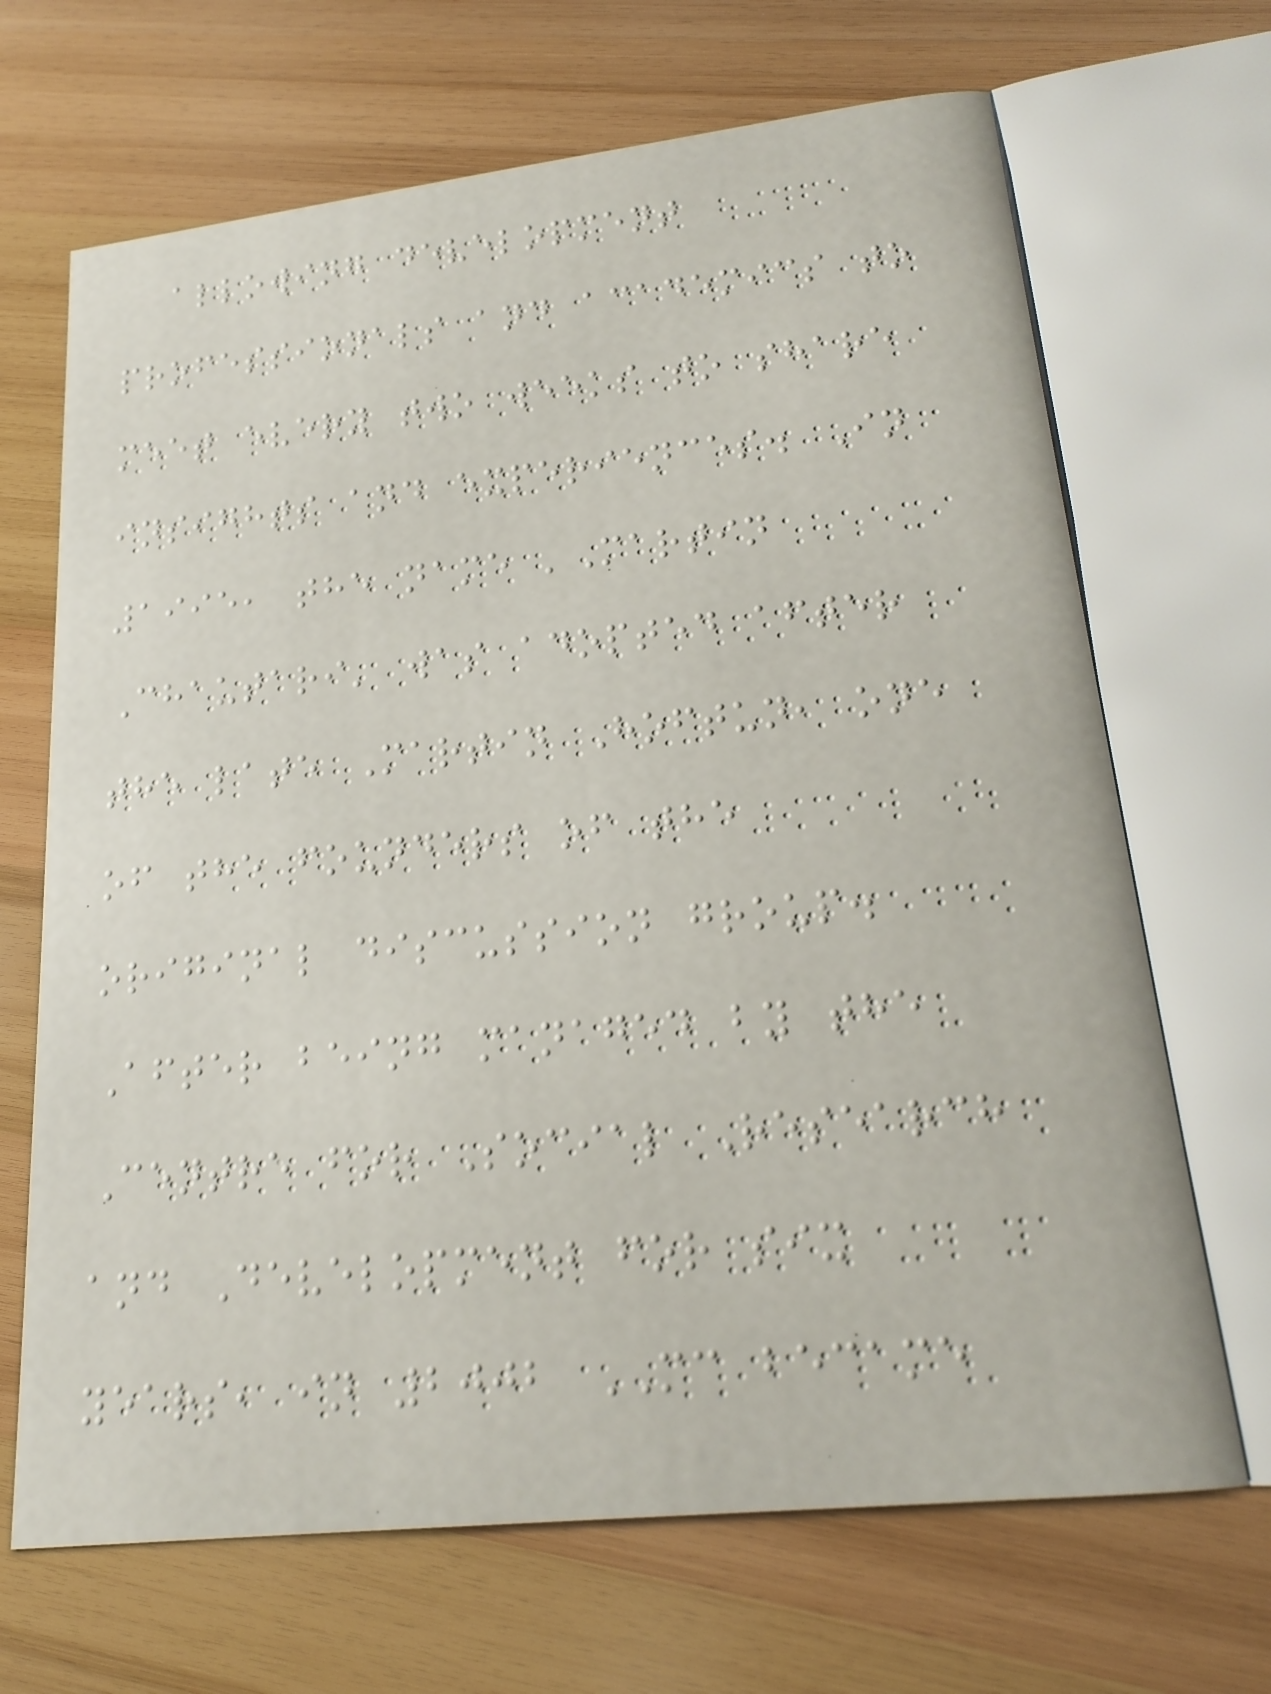allowing development
professionals and academics to
meet every two weeks to share
insights and experiences. In
1995, the name 'Martin
Chautari' was adopted after
the late Martin Hoftun, one
of the founders of the
original discussion group.
After being managed by the
Centre for Social Research
and Development for six
years, in 2002 MC became
